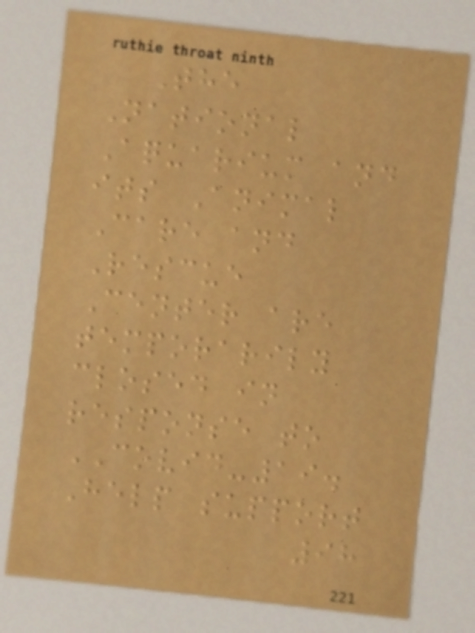The
National
Aquarium and
its Animal
Care and
Rescue
Center are
temporarily
closed in
response to
COVID-19.
Help support
98
